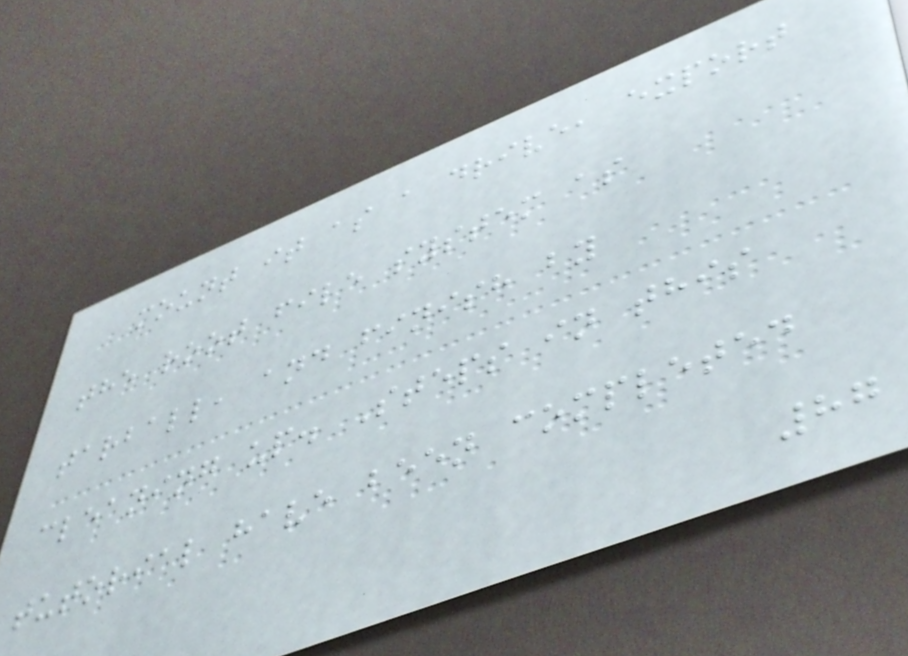mount it as a drive, export
the root file system as
tarball, and finish by
cleaning up. Steps in this
tutorial have been completed
87
